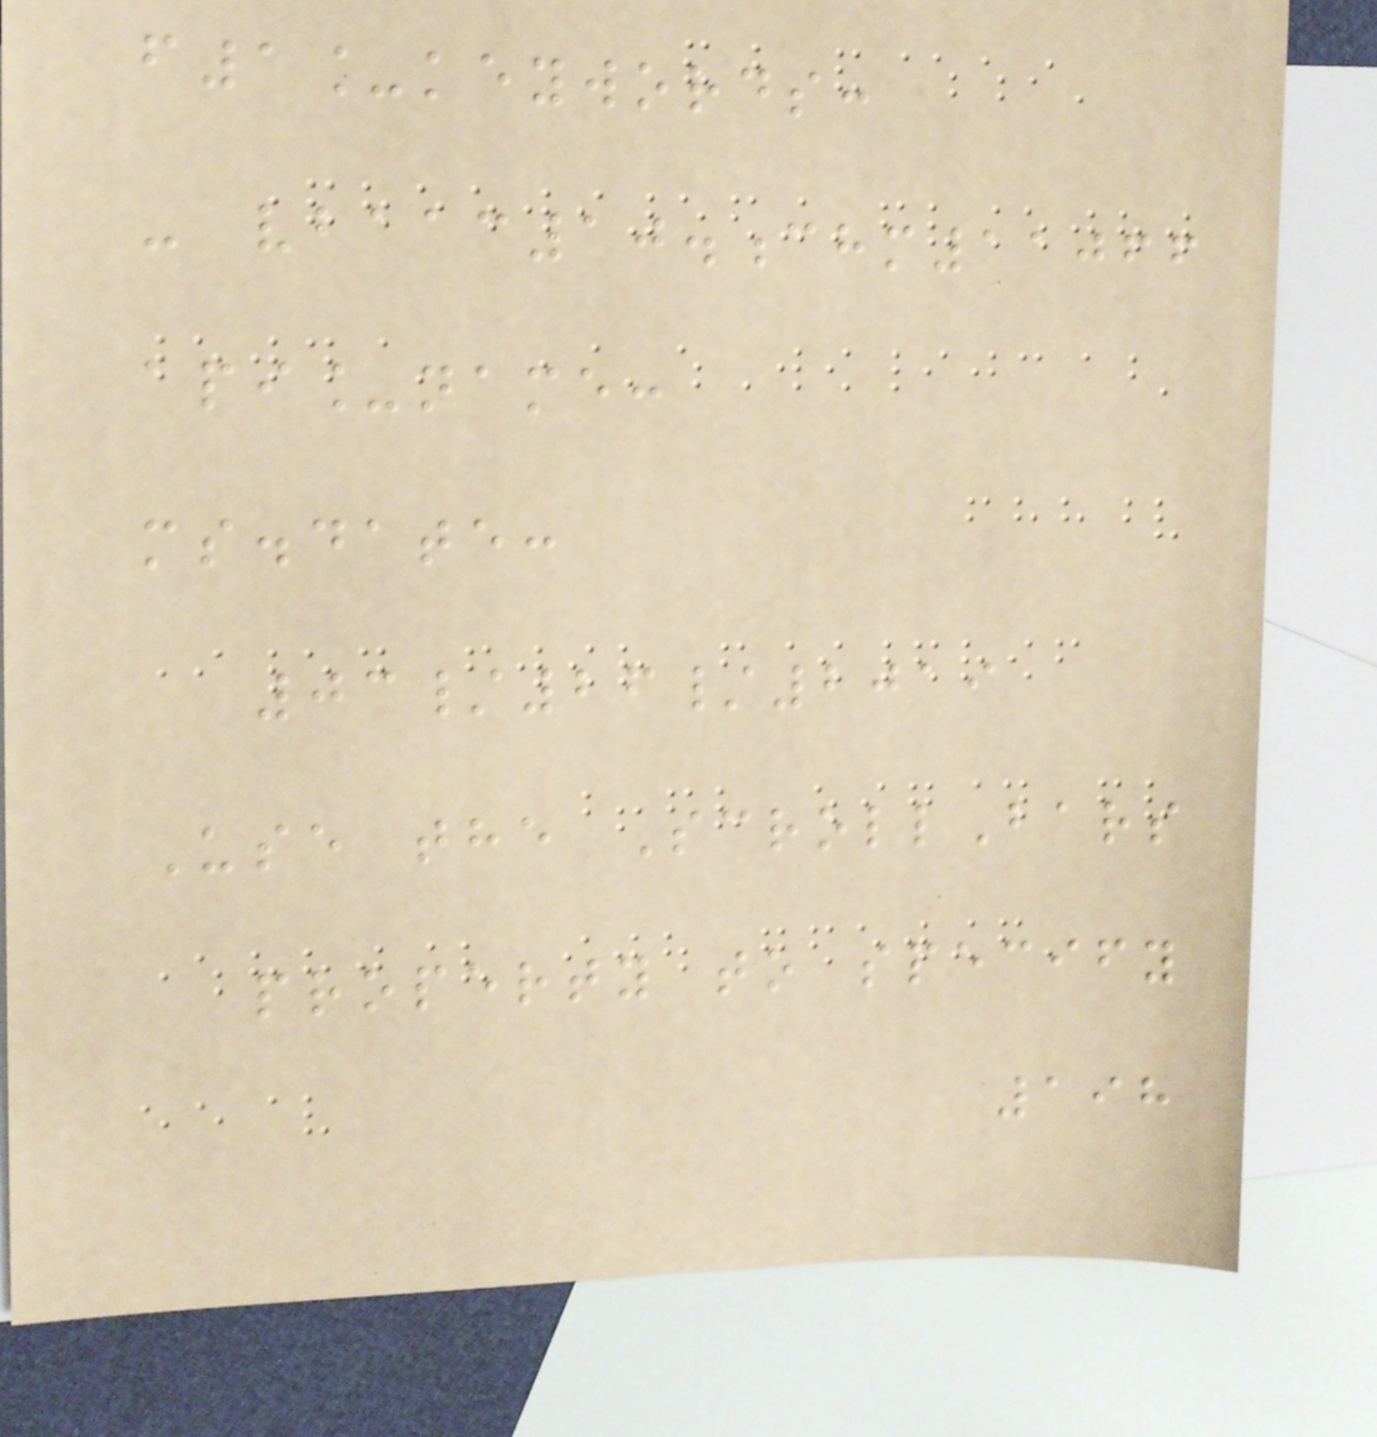f1_keywords:
- vbaac10.chm11066
api_name:
ms.date:
03/26/2019
Use the ScrollBars
property to specify
198
